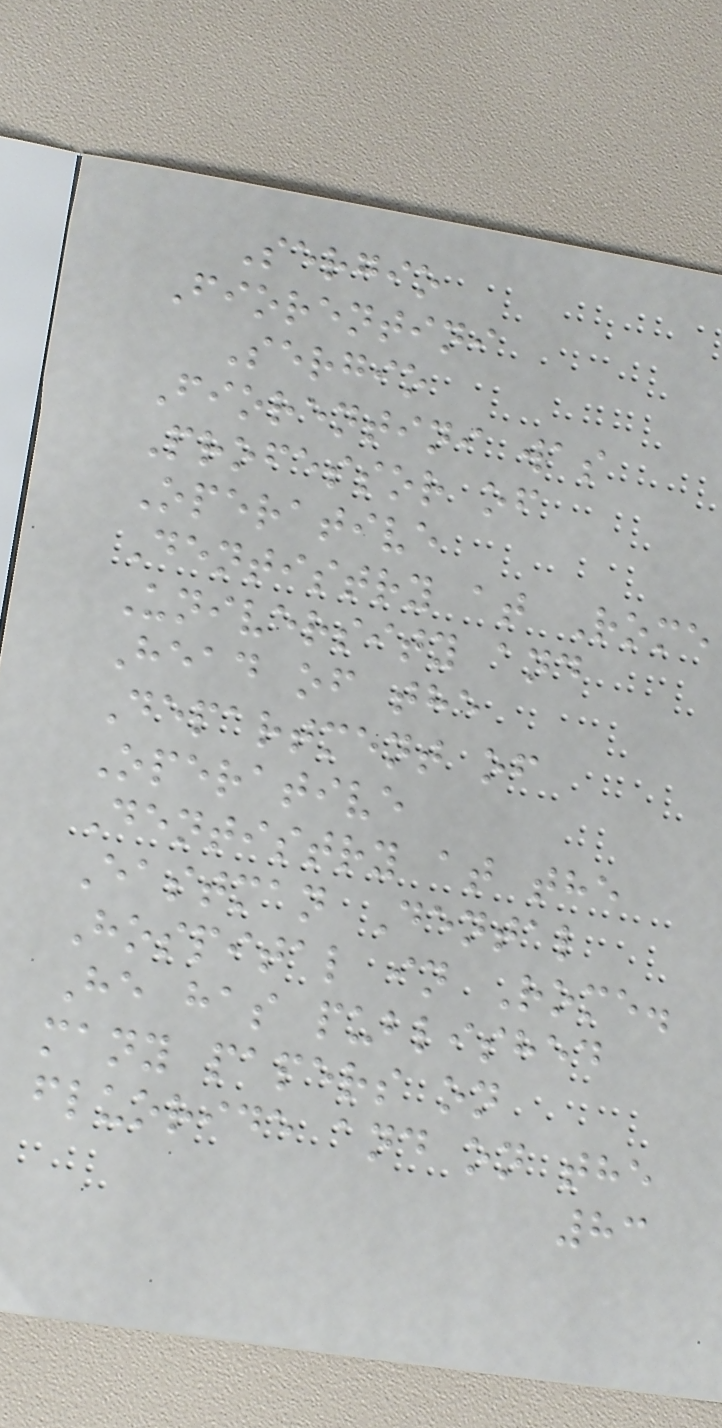Sergio
Fiorentini
Sergio
Fiorentini was
Professor of
Operative
Dentistry at Rome
University and
Head of the
Department of
Operative
Dentistry at the
Eastman Dental
Hospital in Rome.
He has published
many papers on
fluoride and on the
83
